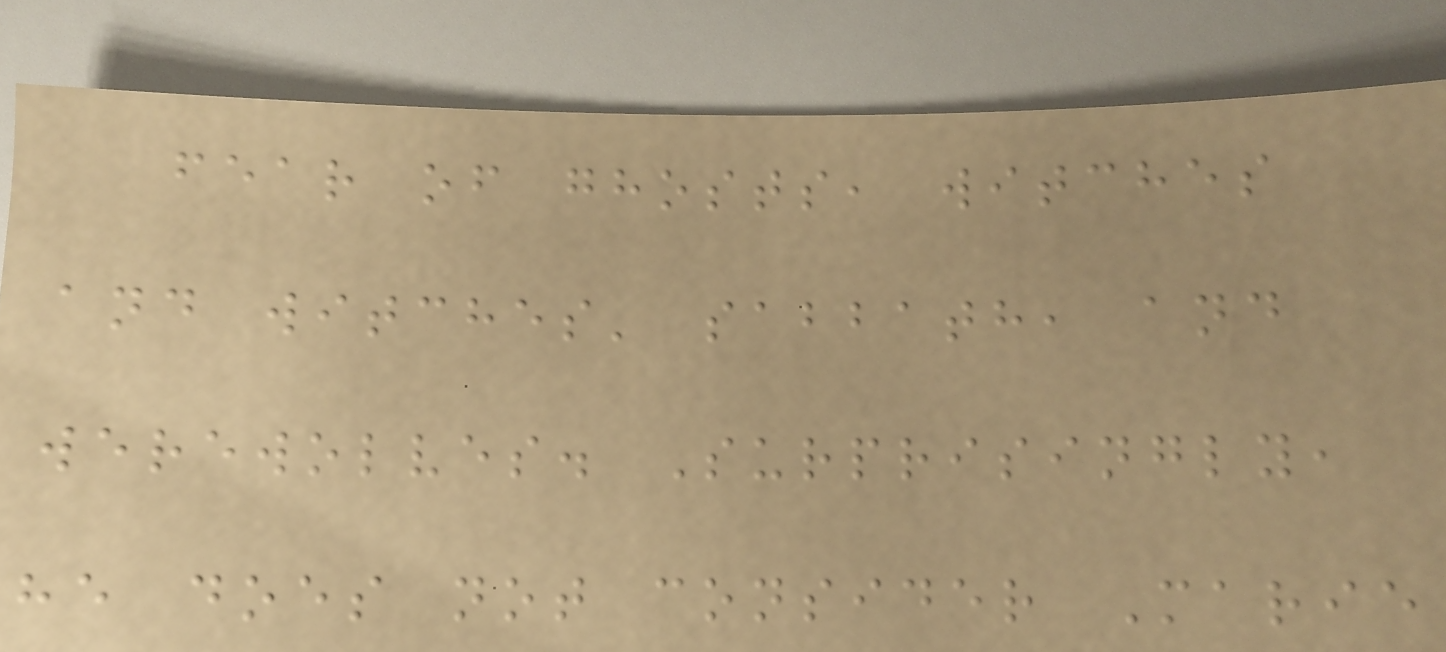fear of ghosts, witches
and witches' sabbath, and
werewolves. Surprisingly,
he does not consider Marie
